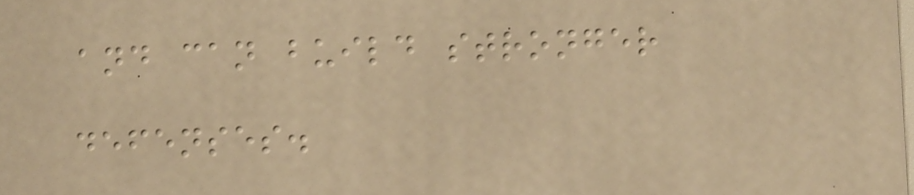and can build stronger
defenses.
